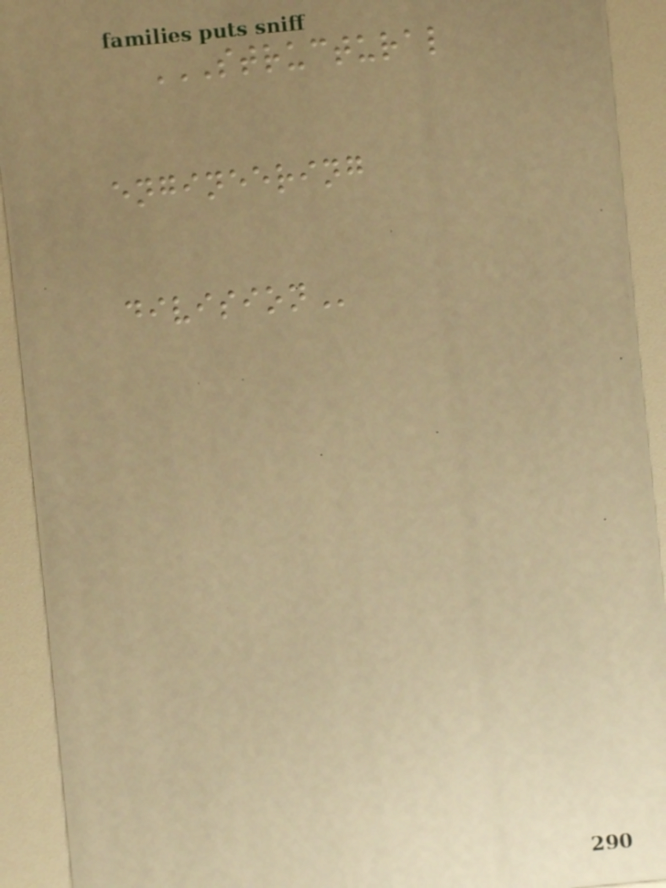STRUCTURAL
ENGINEERING
DIVISION
